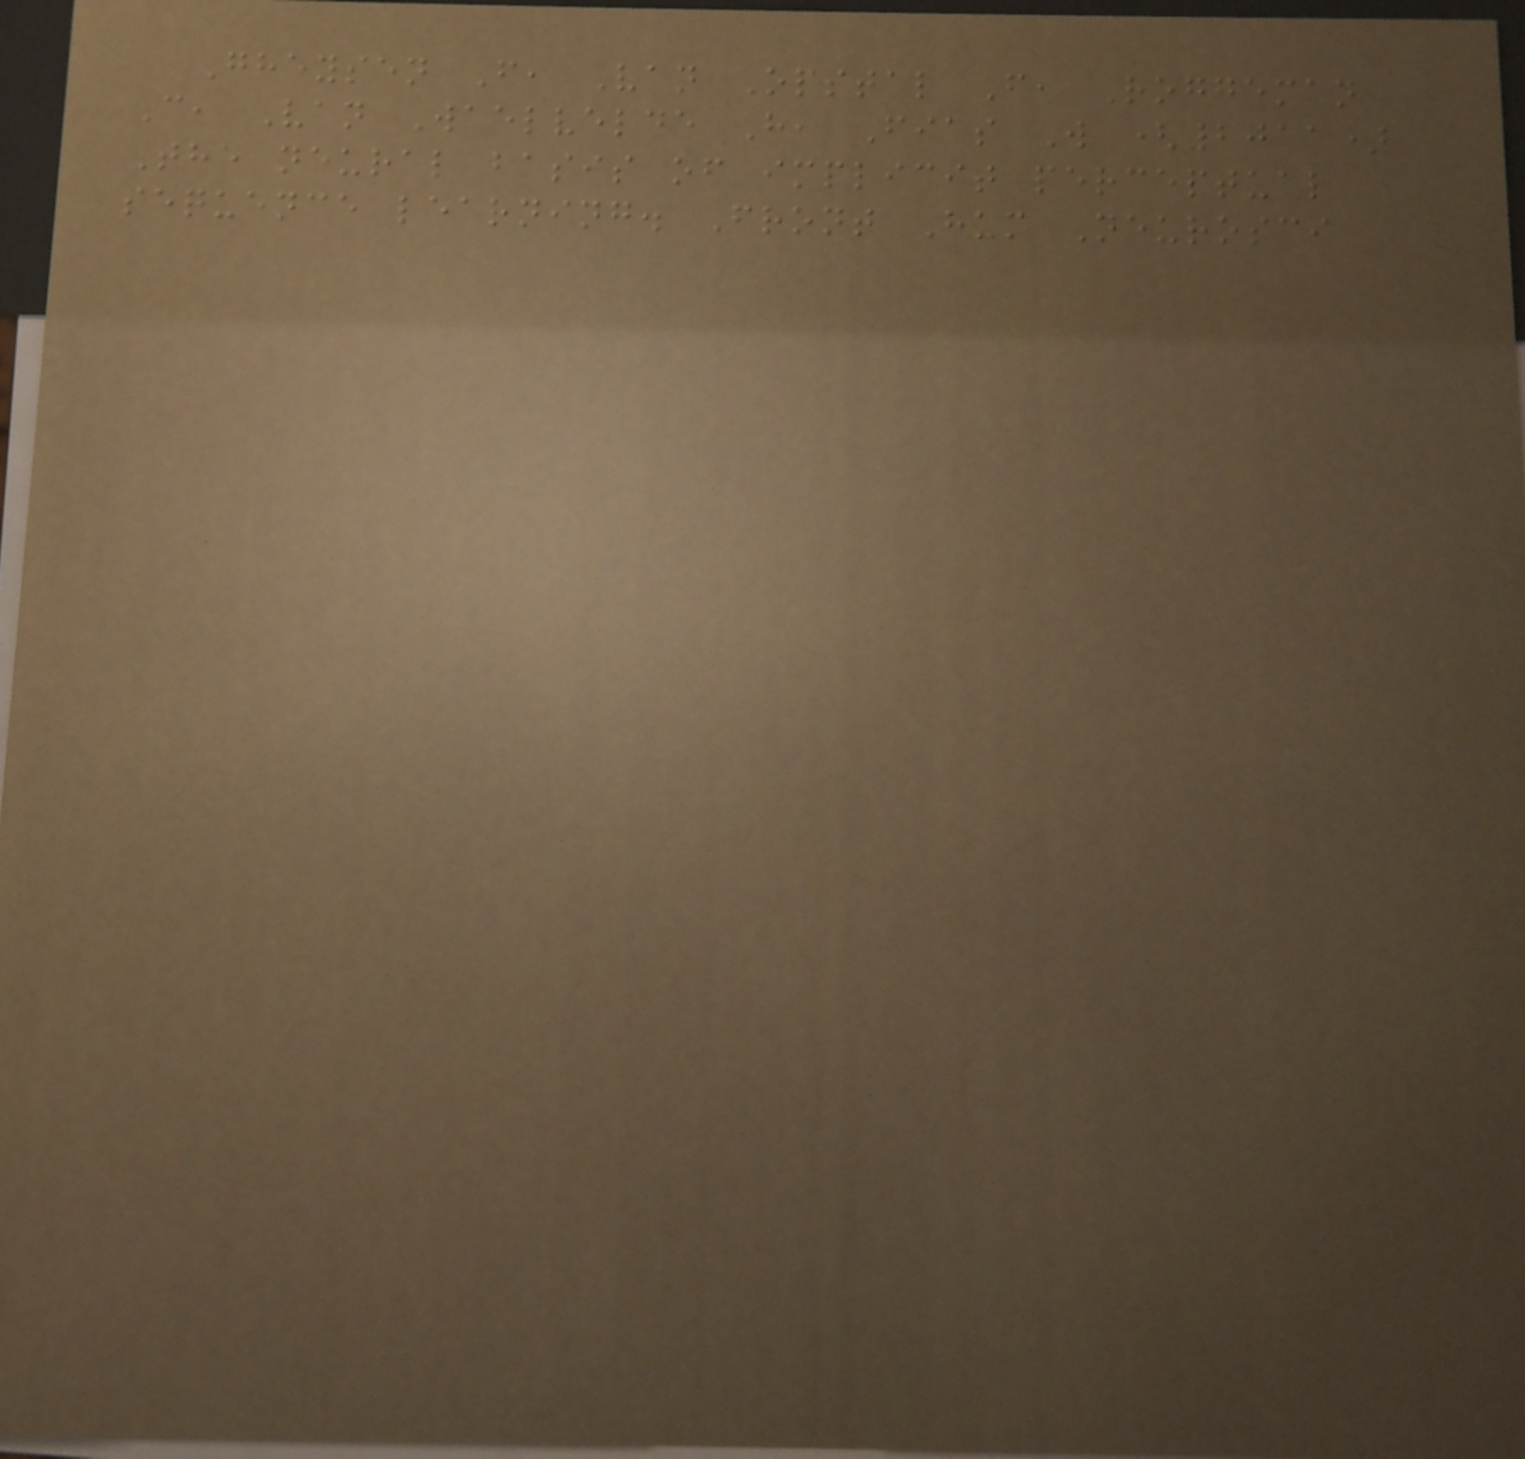Gheysen F, Van Opstal F, Roggeman
C, Van Waelvelde H, Fias W (2011)
The neural basis of implicit perceptual
sequence learning. Front Hum Neurosci
